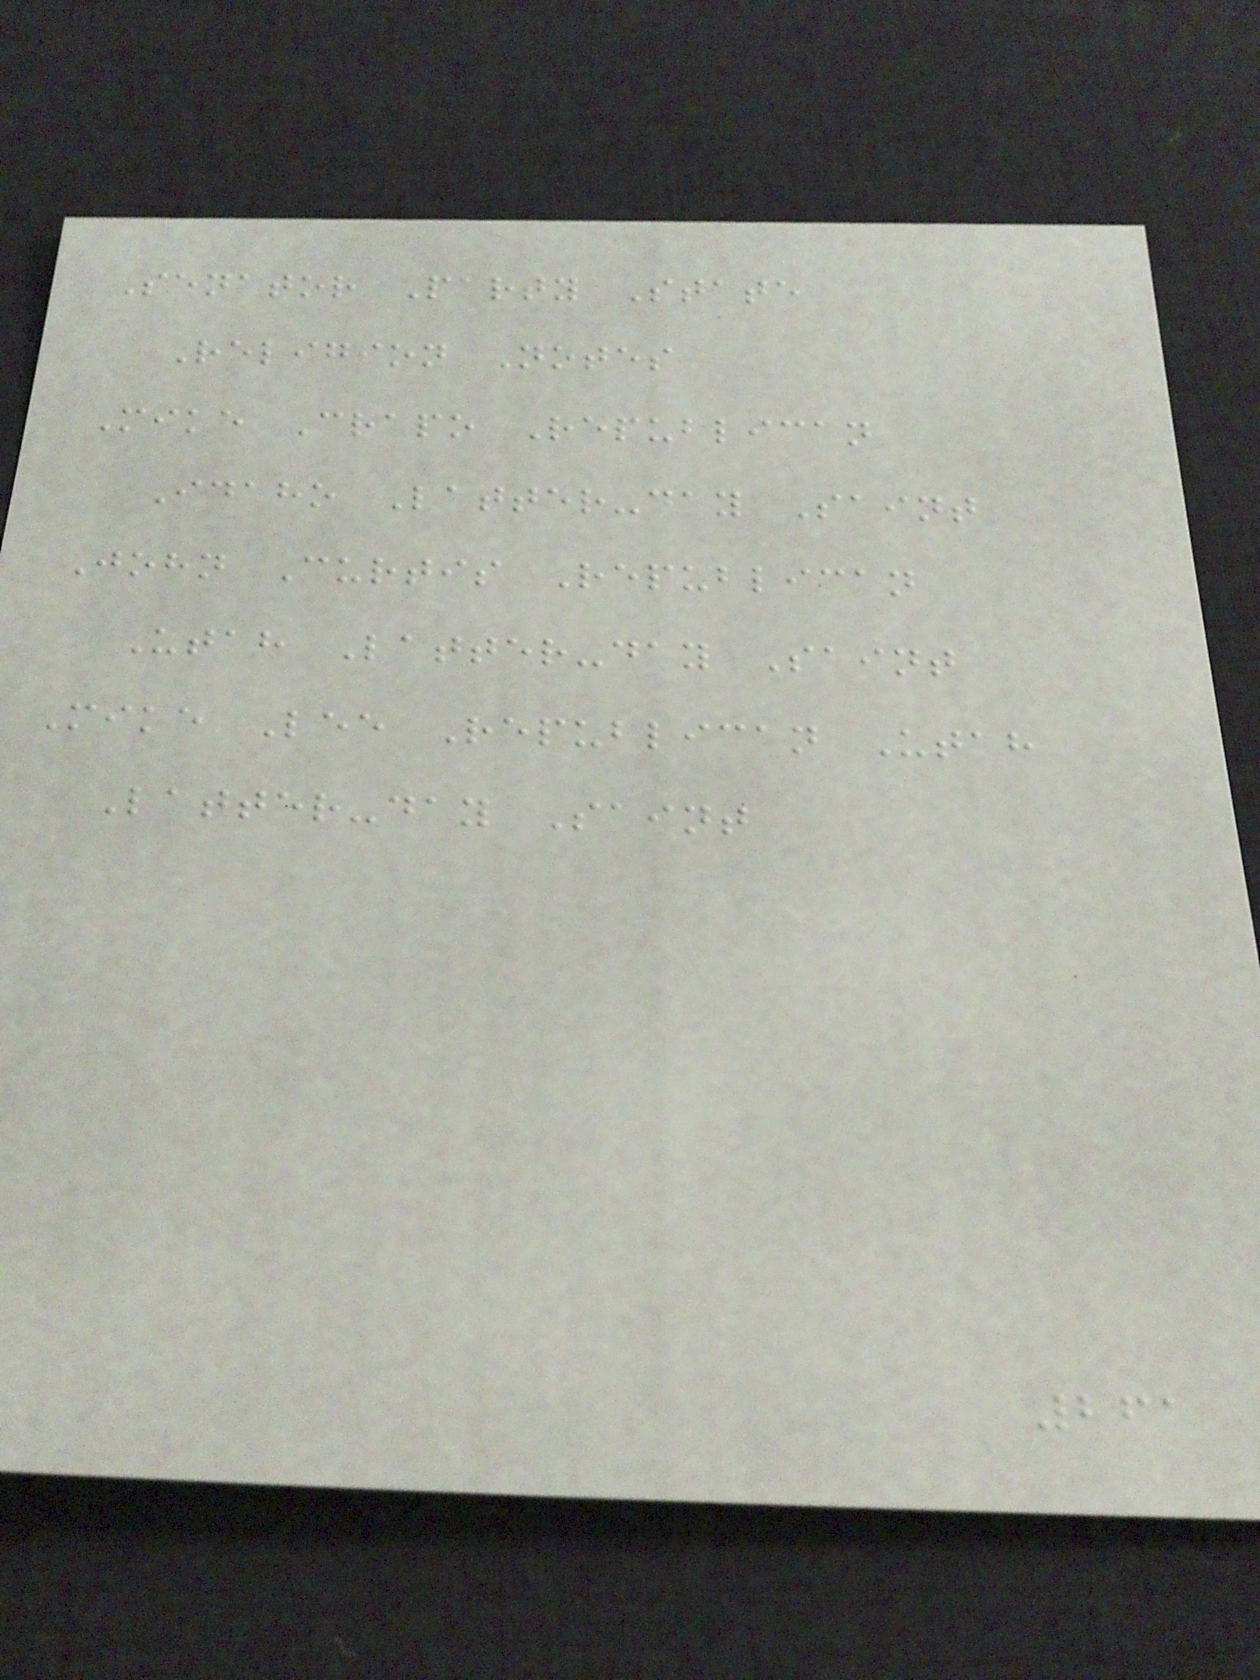Senator Party State
Religion Notes
Mike Crapo Republican
Idaho Latter-day Saint
John Curtis Republican
Utah Latter-day Saint
Mike Lee Republican Utah
Latter-day Saint
261
